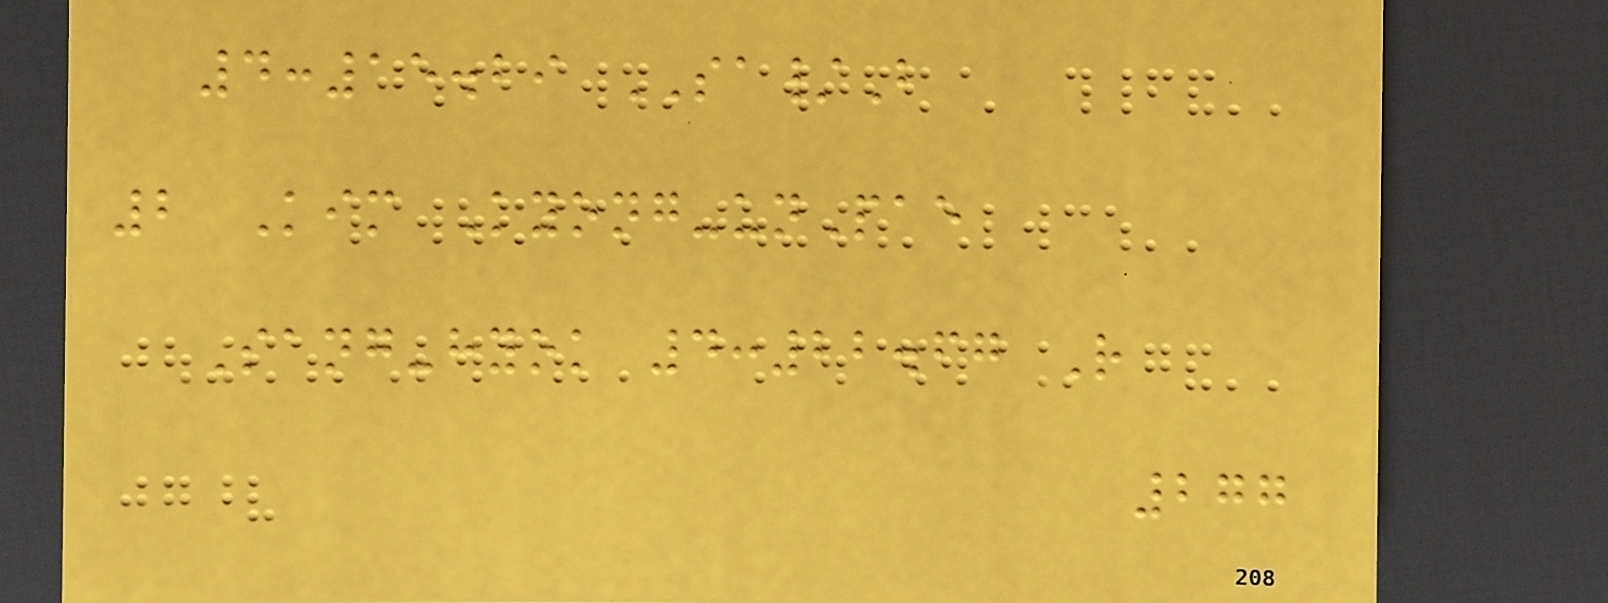4:15.29 SA/B
2 Kim Kyong-unPae
Sang-hyok 4:22.67 R
277
